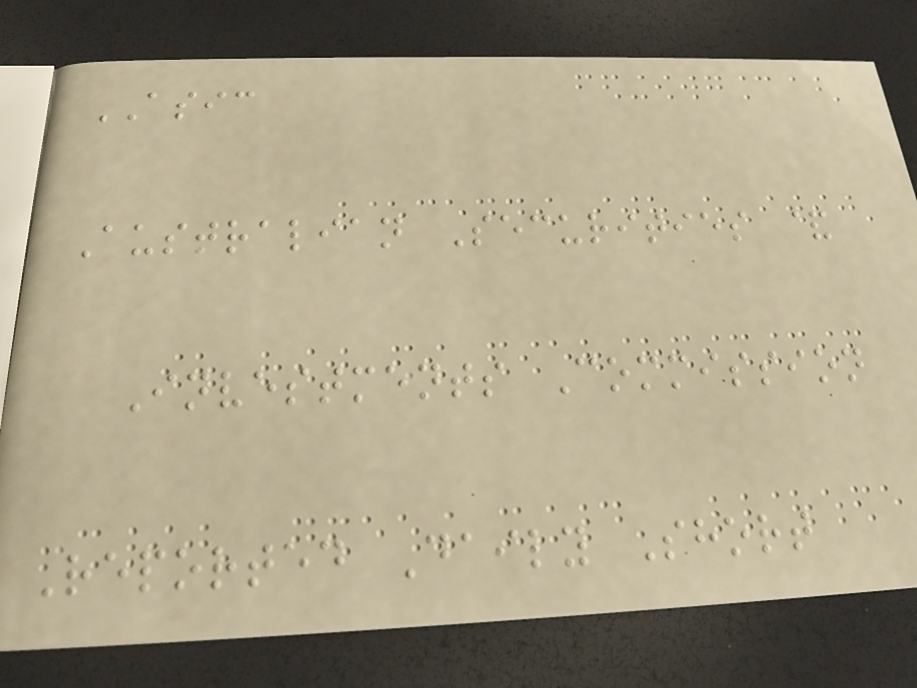ASIC
Australian Securities &
Investments Commission
Reported Daily Short
